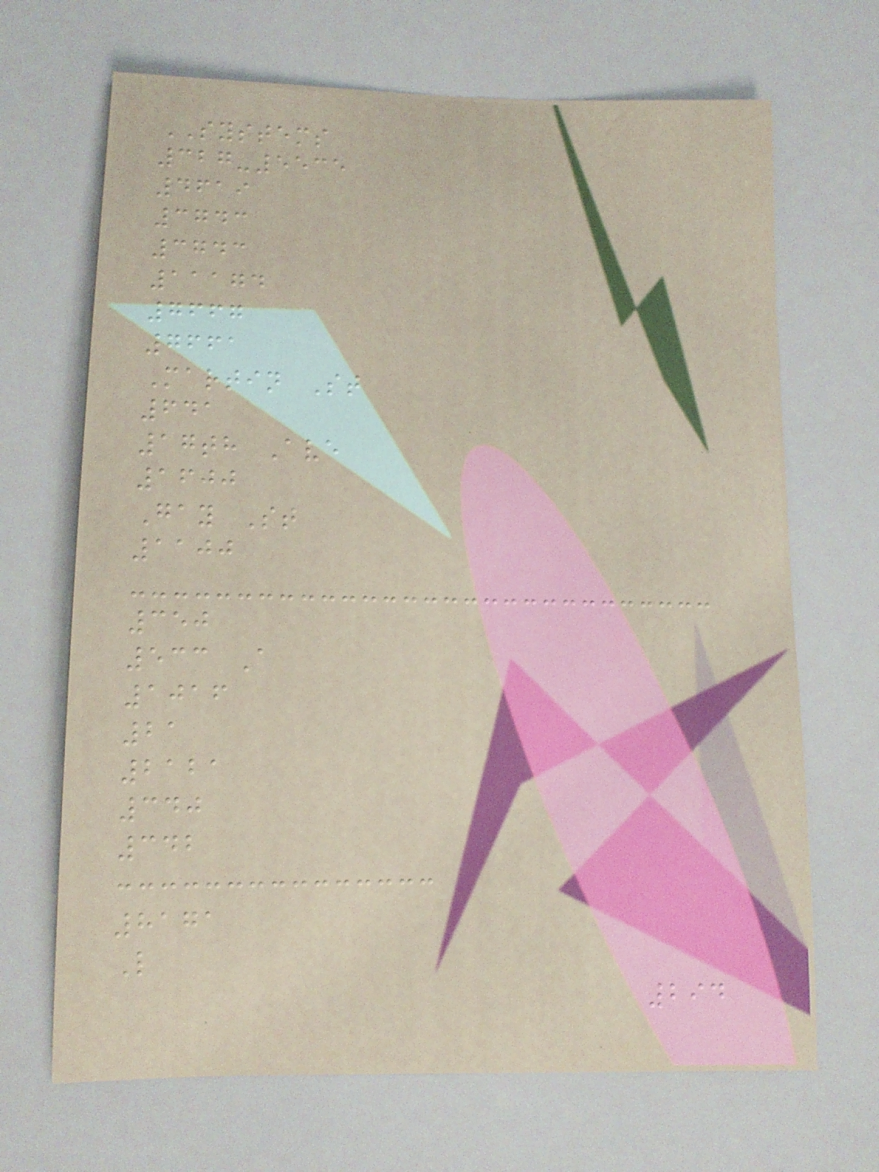SYSTEMS
327-5535
4619
3743
3743
11174
7667
7661
Martin St
641
17th Ave
1600
Gay St
1100
350
533 A
1016
21
2121
340
342
8171
L
294
